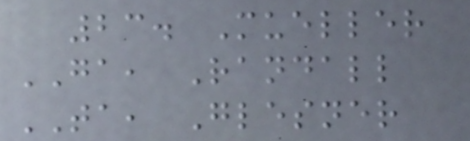23. Mueller
GA, Randall
TA, Glesner
